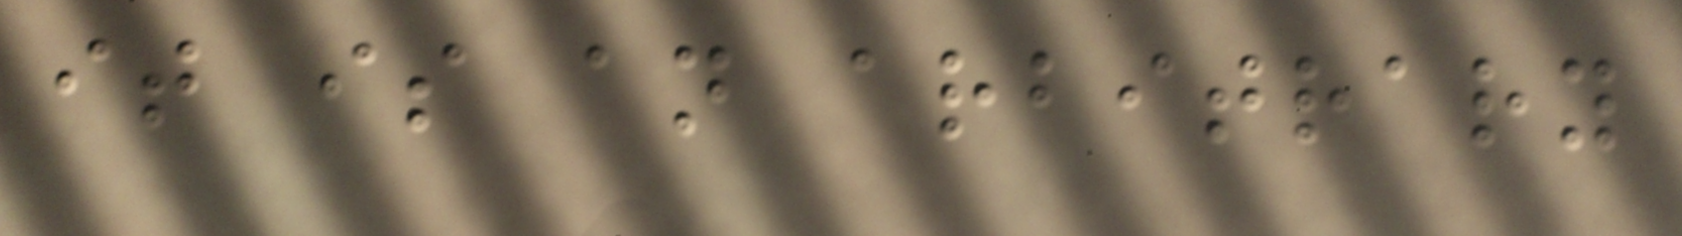it is an arbitrary
